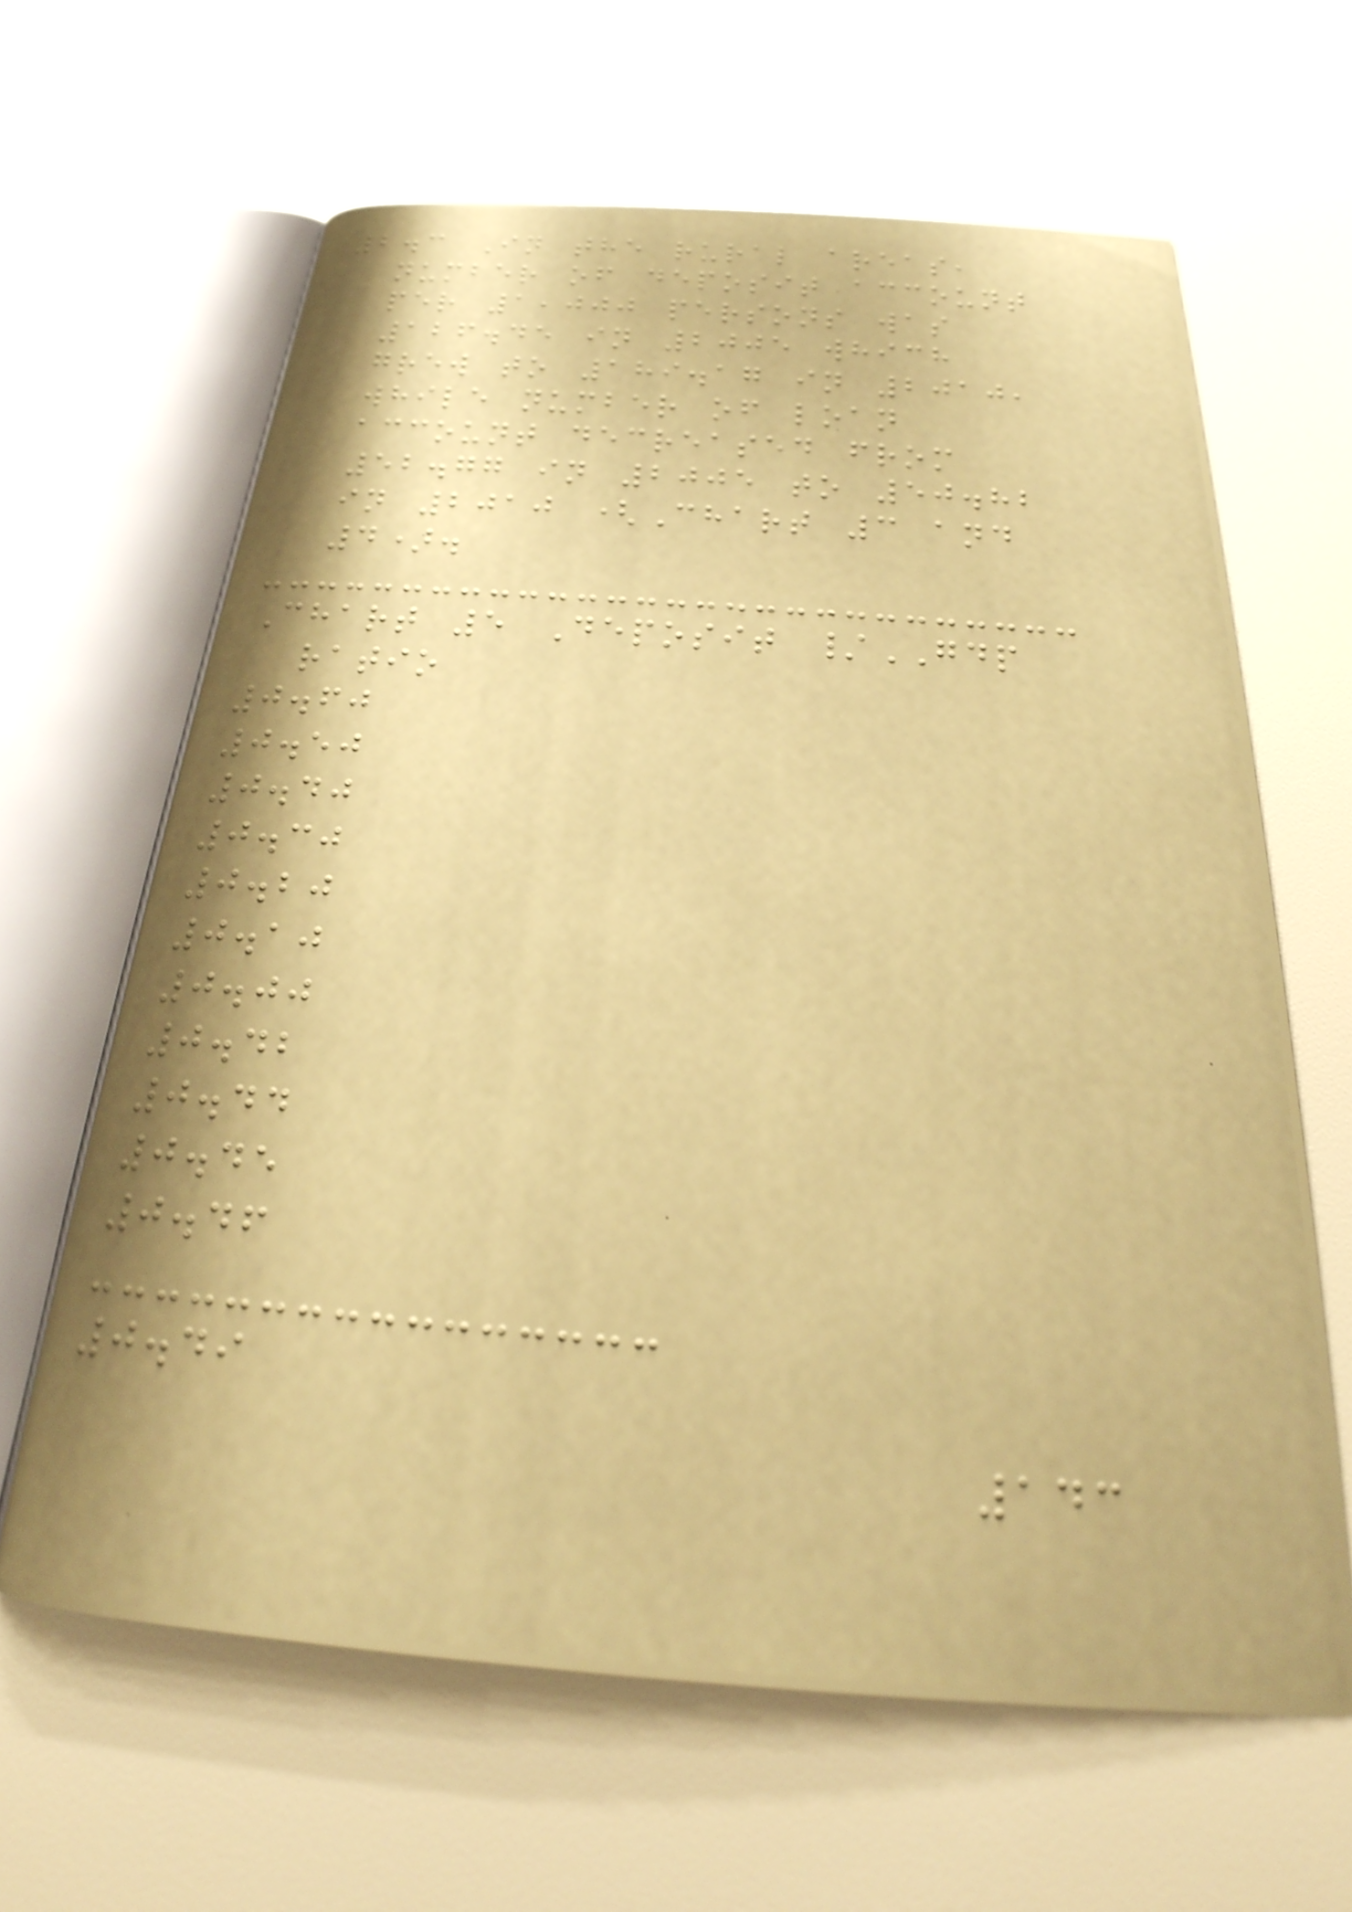2.3 In the rural areas,
number of deposit account
per 1,000 persons was
126.45 in 2005 which
grew to 189.17 in 2010,
while number of loan
account decreased from
52.77 in 2005 to 50.82
in 2010 (Chart 3 and
4).
Chart 5 Deposit /GDP
ratio
0.60
0.50
0.40
0.30
0.20
0.10
0.00
0.42
0.44
0.45
0.46
0.49
143
